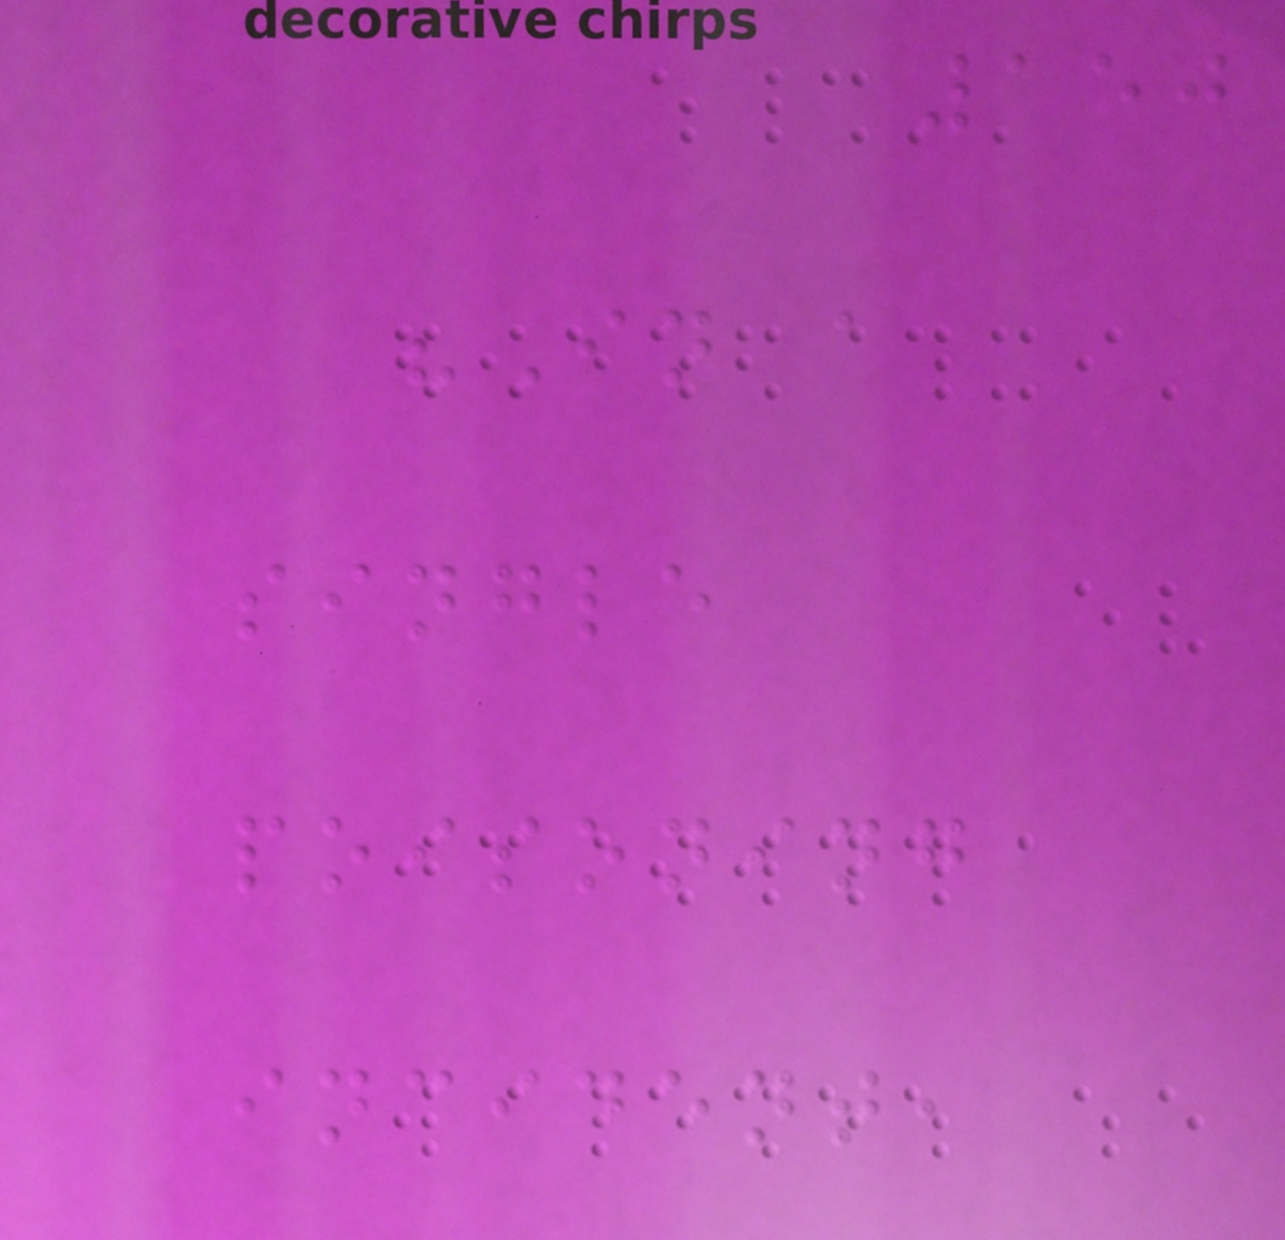150
"In a
single
poisoning
incident,
